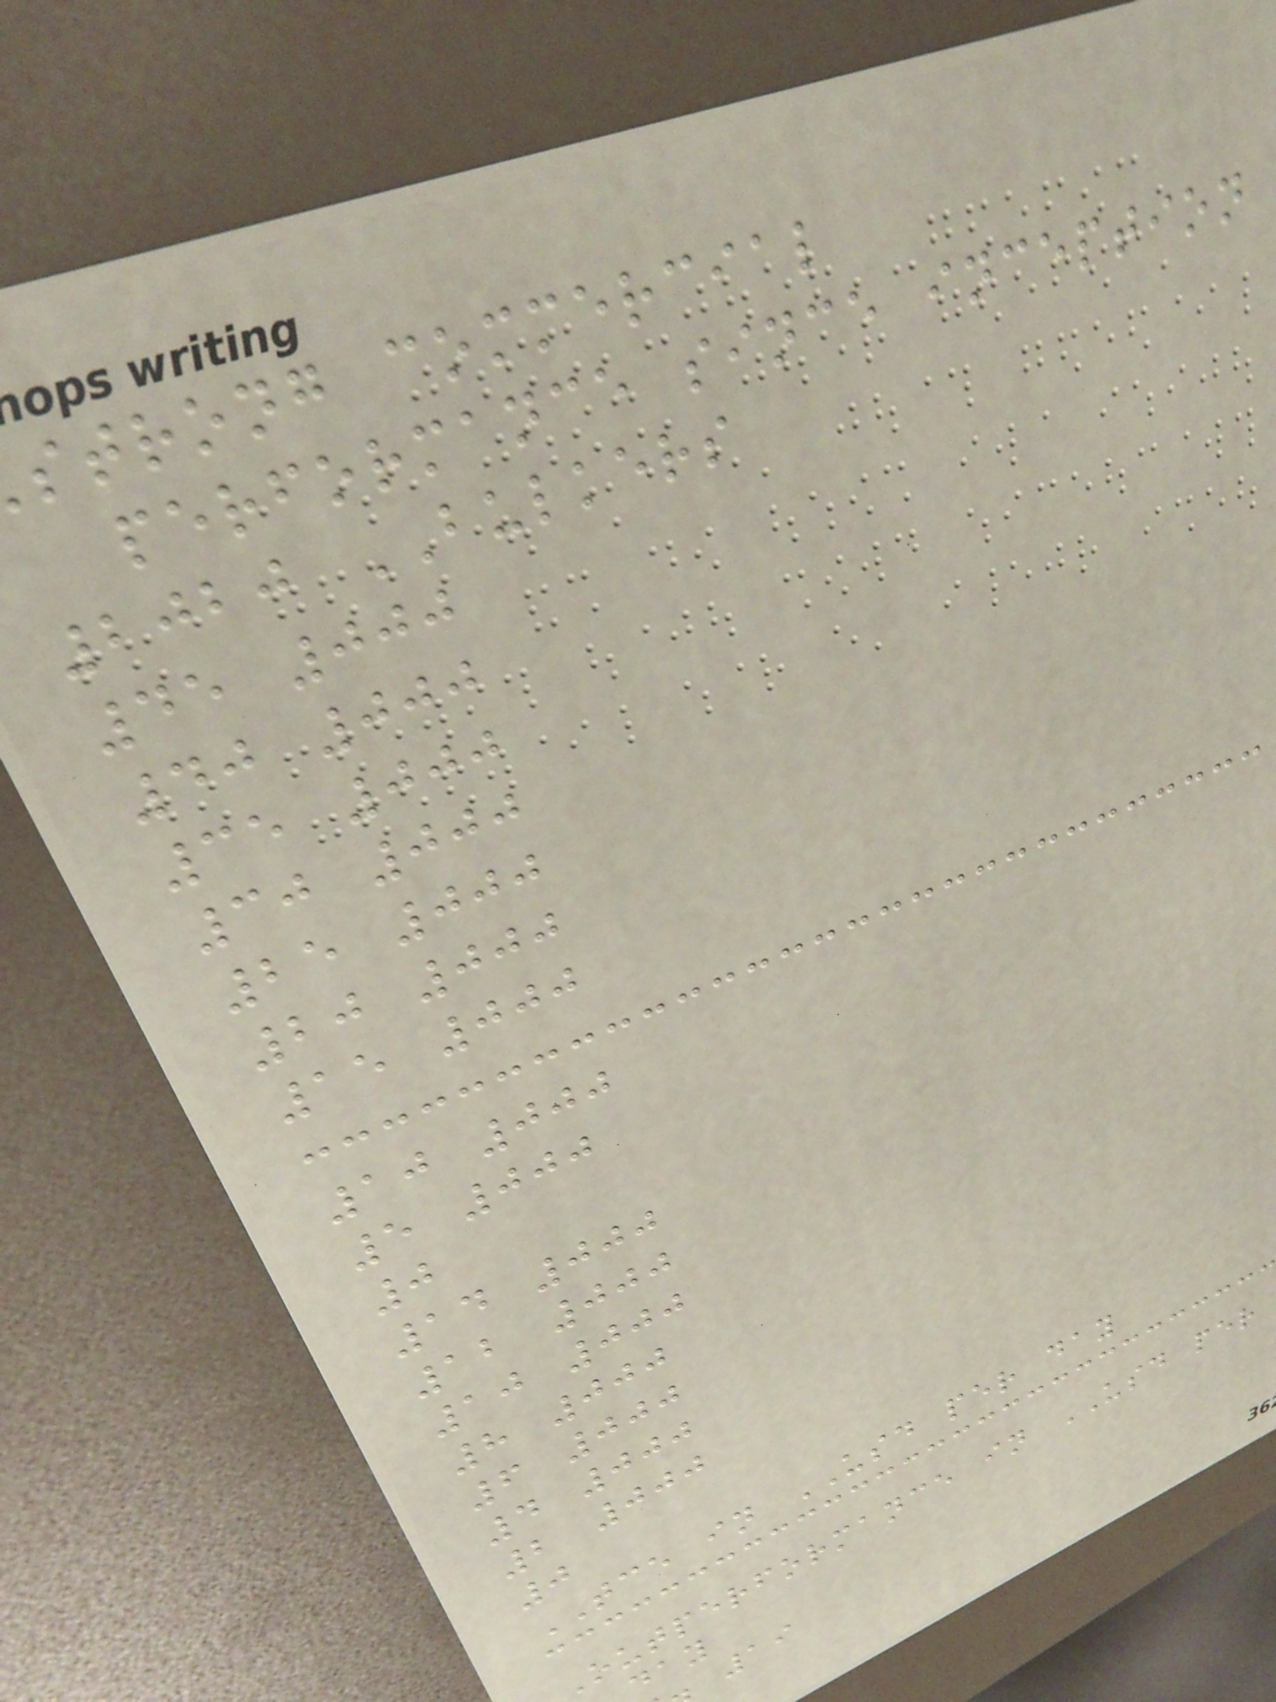strong commercial
performance since inception
2020 BULKERS
45 000
40 000
35 000
30 000
25 000
20 000
15 000
10 000
5 000
0
14 000
12 000
10 000
8 000
6 000
4 000
2 000
0
TCE in USD per day
Outperformance in USD per
day
